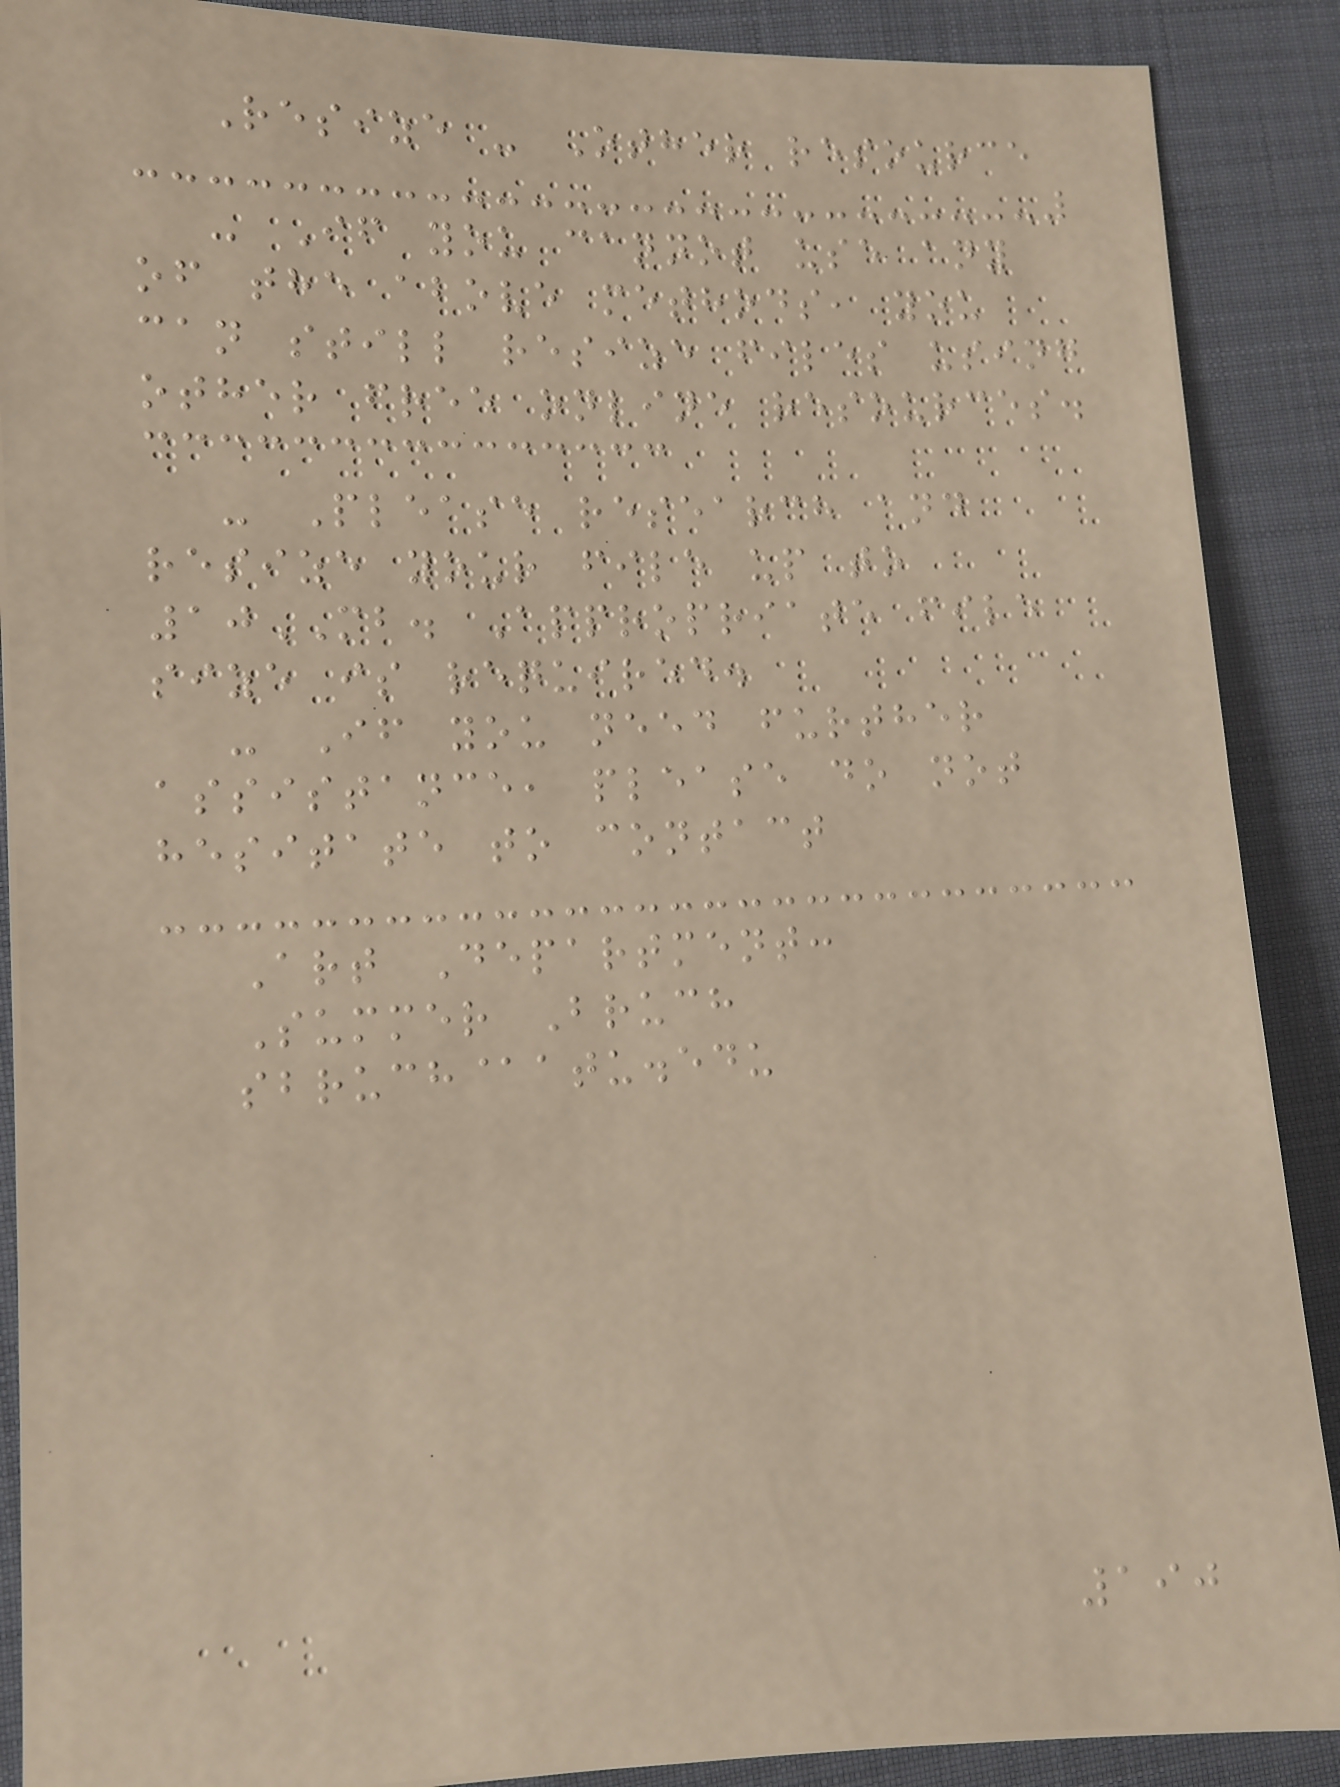Resize - Other resource
- If you cannot use any
of the above methods, you
can still resize files using
other free online resources.
- Please research and
resize your file up to
10MB. Appropriate file
size is required.
- If you need further
assistance, please do not
hesitate to contact
Art Department:
Summer Bruch
sbruch@atu.edu
190
